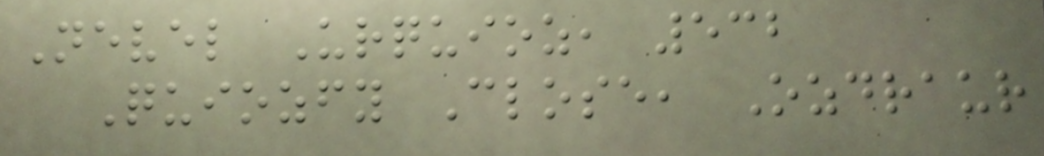Nevel Urquioz, 532
Quiozfy Close, Ozdraur
